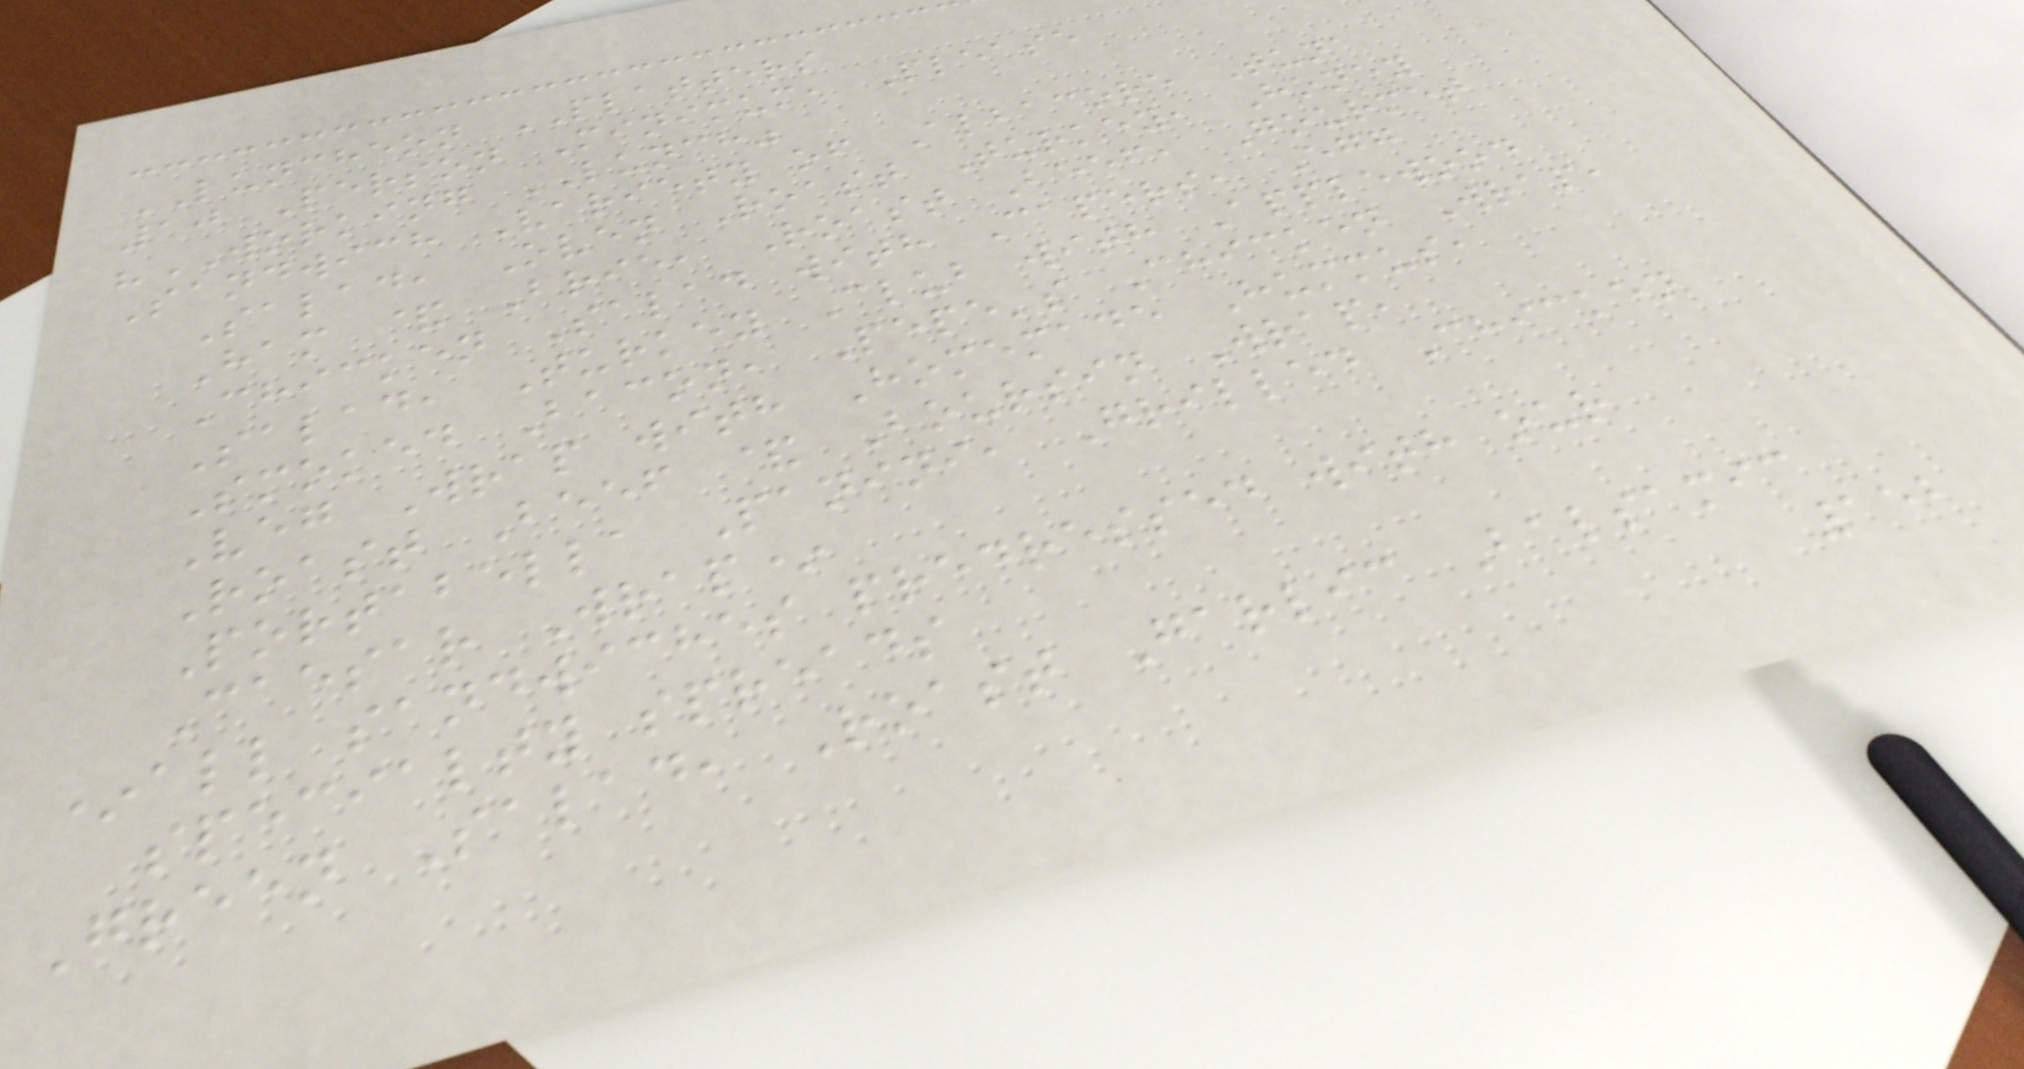LUNCHEON PLATTERS
10 Person Minimum, Please
"WORKING LUNCH"
Sandwich Variety of Albacore Tuna
Salad, Oven Roast Turkey, Honey
Ham & Brie, Roast Beef, Gourmet
Chicken Salad with Capers, Egg
Salad, Turkey Club with Applewood
Smoked Bacon, Pepe's Chicken Wrap,
Veg Wrap with Homemade Hummus,
Roast Beef & Boursin Wrap,
Portabella Panini, Grilled Chicken
Caesar Wrap*
*all sandwiches predressed with our
specialty spreads
Green Salad, Roast Garlic Balsamic
152
